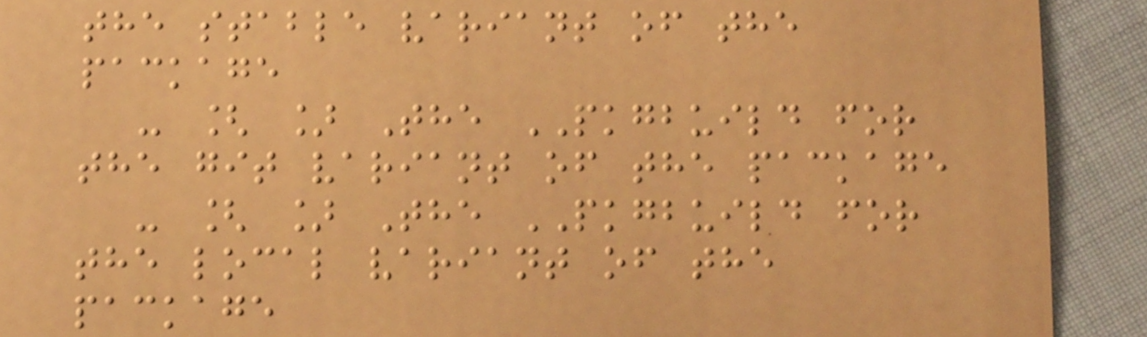the stable variant of the
package
- [ ] The PKGBUILD for
the git variant of the package
- [ ] The PKGBUILD for
the local variant of the
package
